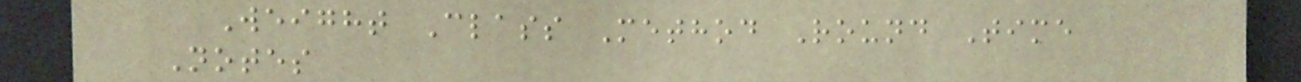Weight Class Method Round Time
Notes
